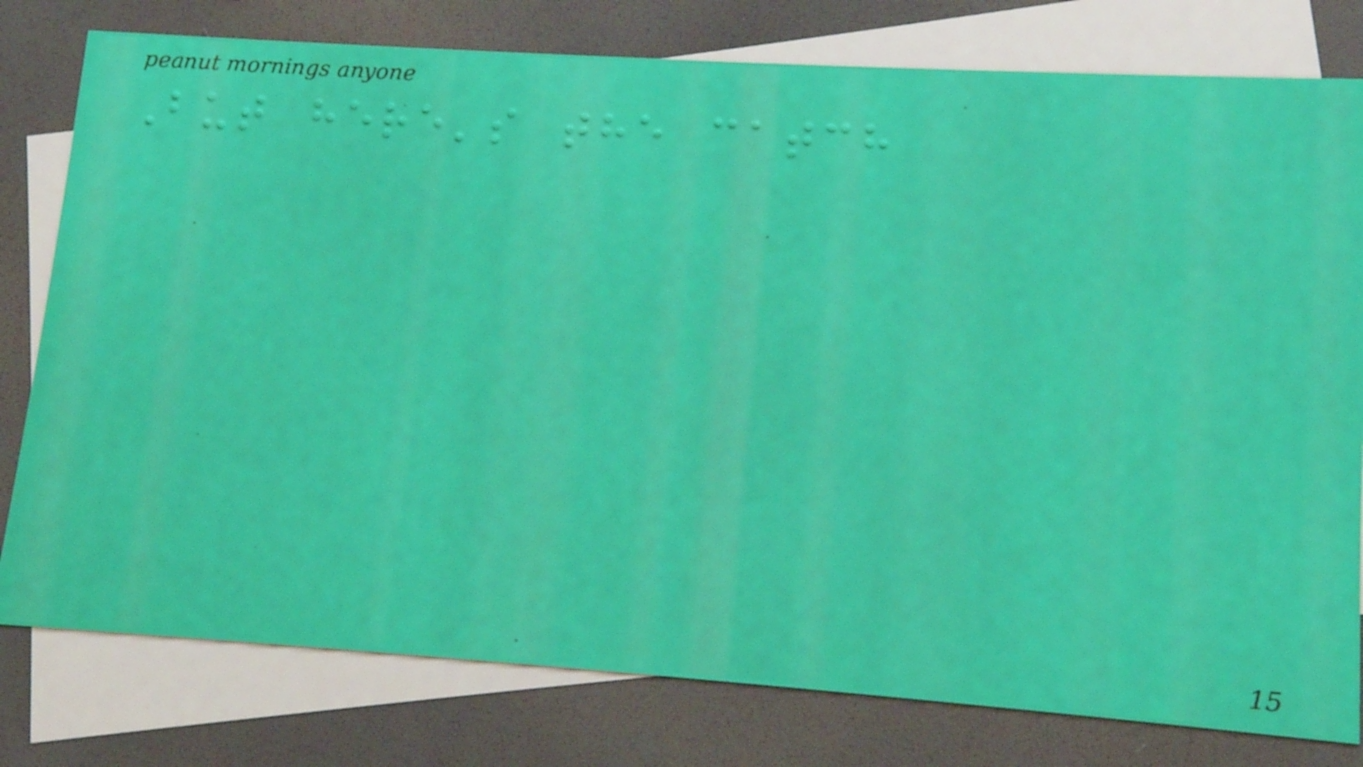But here's the catch
